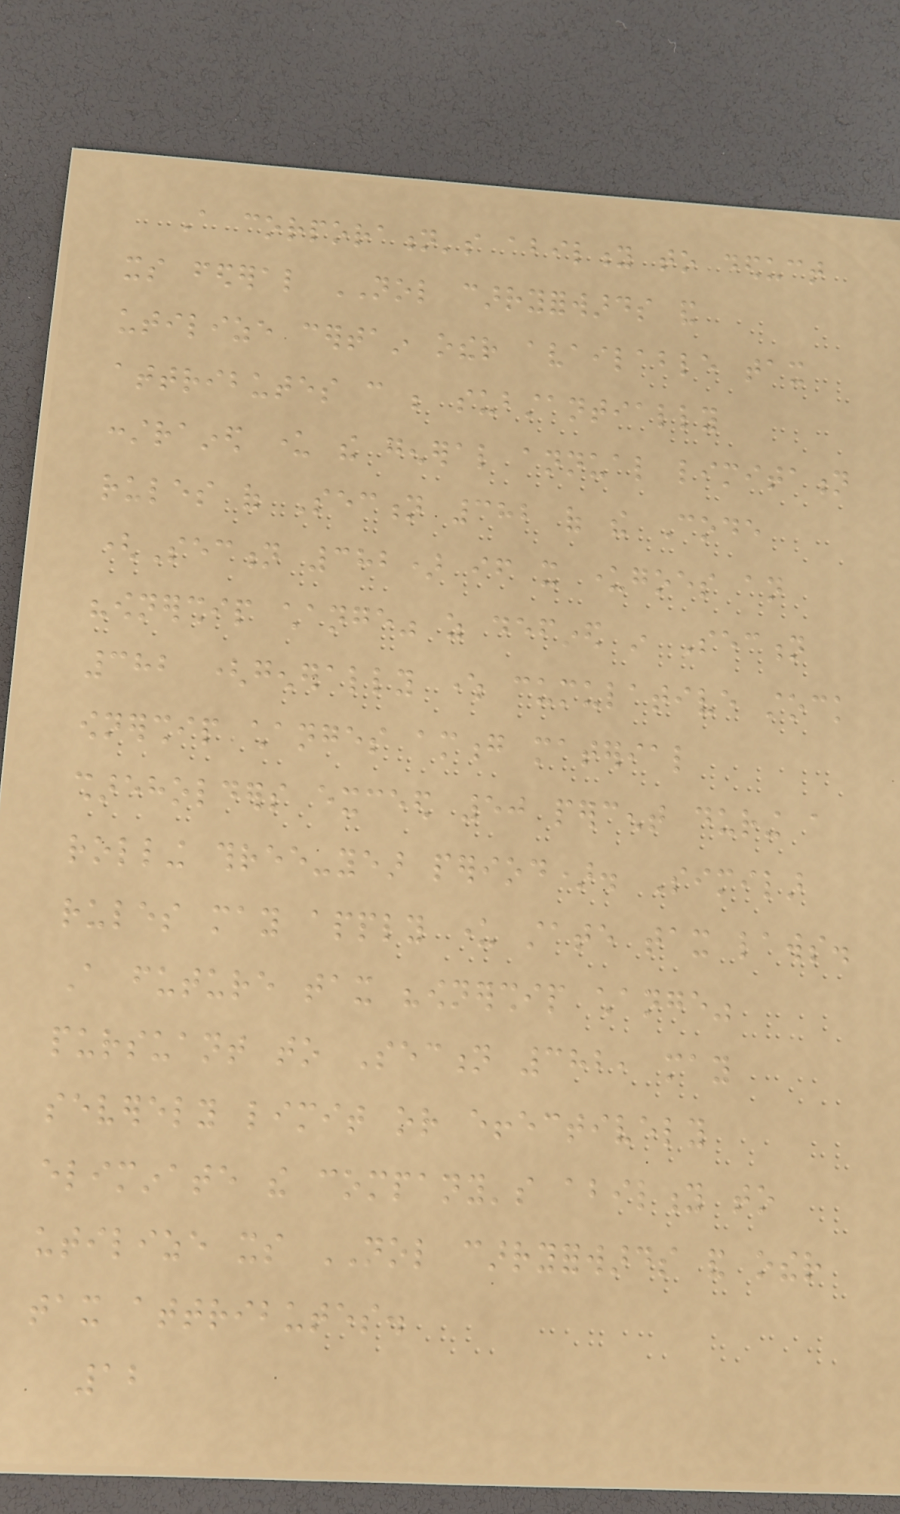A corporation's ability to deduct
its federal NOL carryforwards and
utilize certain other available tax
attributes can be substantially
constrained under the general annual limitation
rules of Section 382 of the Code
(Section 382) if it undergoes an
"ownership change" as defined in Section
382 (generally where cumulative stock
ownership changes among material
shareholders exceed 50 percent during a
rolling three-year period). Similar
rules may apply under state tax laws.
A future tax "ownership change"
pursuant to Section 382, may
severely limit or effectively
eliminate the company's ability to
utilize its NOL carryforwards and other
tax attributes.
12
